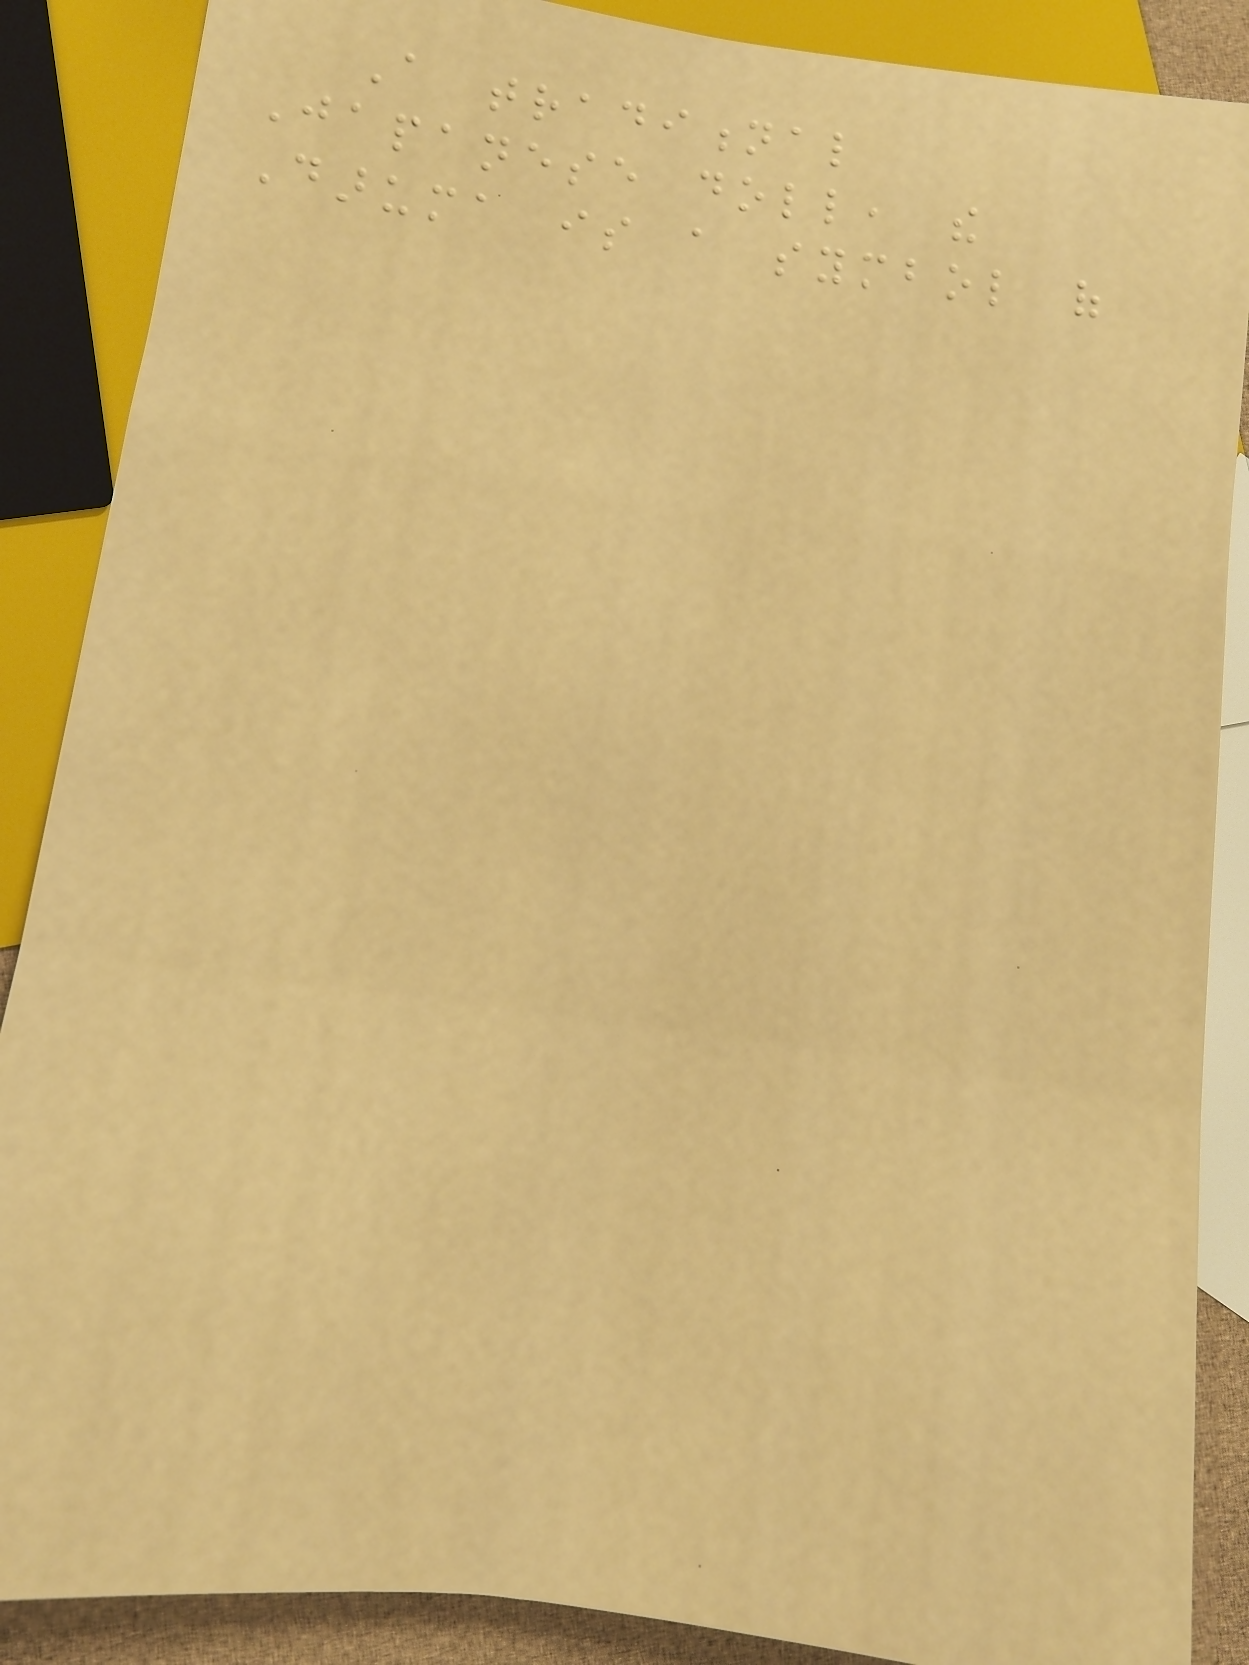A traditional
Japanese doll, the
Daruma is a symbol of
